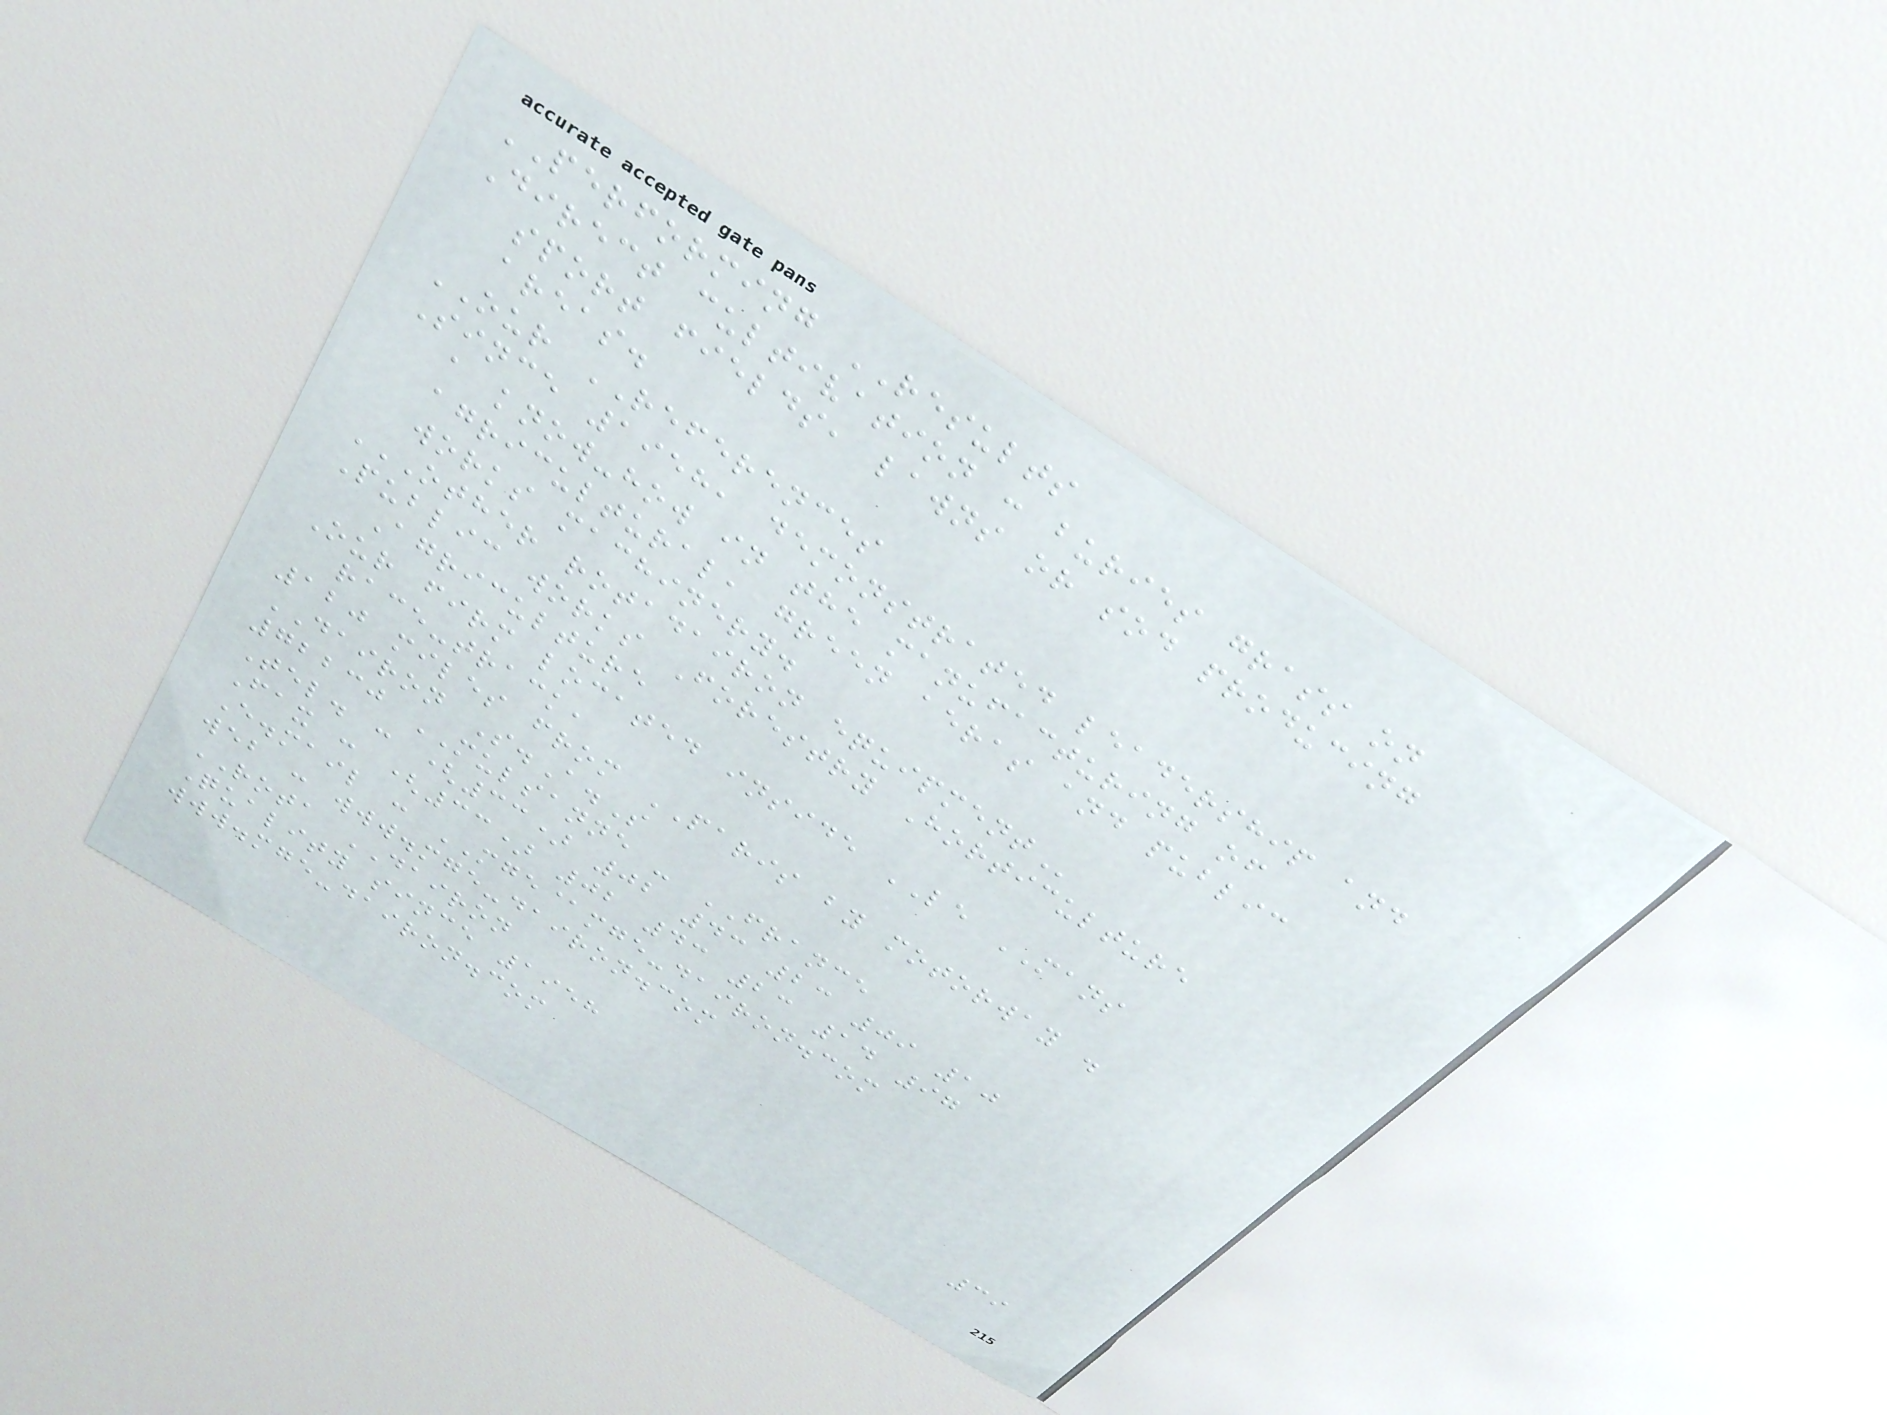PERFORMING RESULTS
Direct cultivation : buries grass on
sport fields, lawns or sod producing
areas.
OUR REFERENCES
Since 1958, demonstrated leadership and
a know-how in the manufacturing of
agricultural, green aeras and public
works machinery.
OTHER ROTADAIRON EQUIPMENT
Public works Forestry Horticulture
Agriculture
Our firm located inside LE MANS
race-track,
120 miles from PARIS by motorway .
DAIRON S.A.S
72230 MULSANNE - FRANCE
Tel. : (33) 02 43 23 09 10
Fax : (33) 02 43 23 14 97
E.mail : MGE@mge-dairon.com
web : www.mge-dairon.com
ROTA DAIRON
Quality since 1958
www.mge-dairon.com
39
